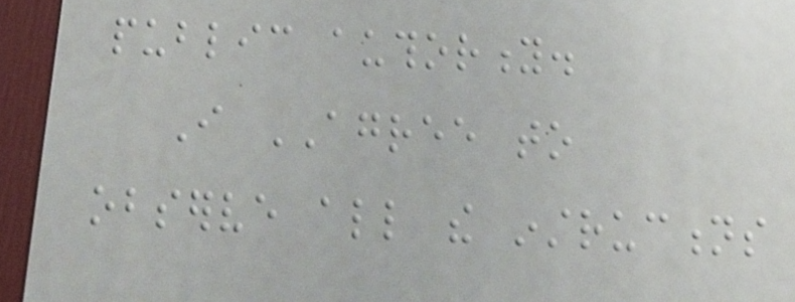public authority.
I AGREE to
observe all the instructions
